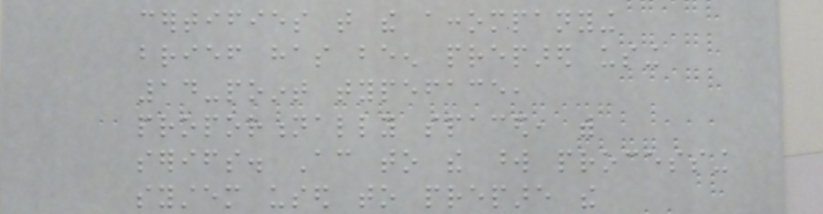certifies that the accompanying
brief has been prepared using
14-point typeface,
proportionally spaced, with
serifs. According to the word processing
system used to prepare the
